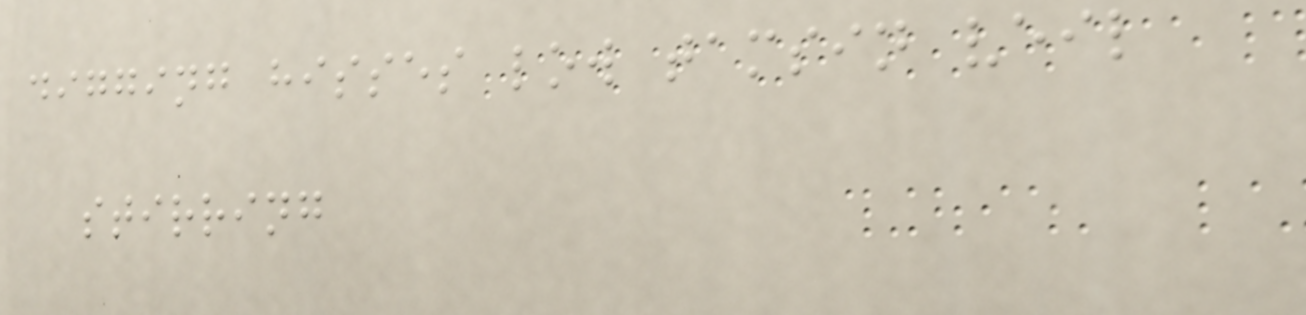digging hisses low tamsin veil
stirring
